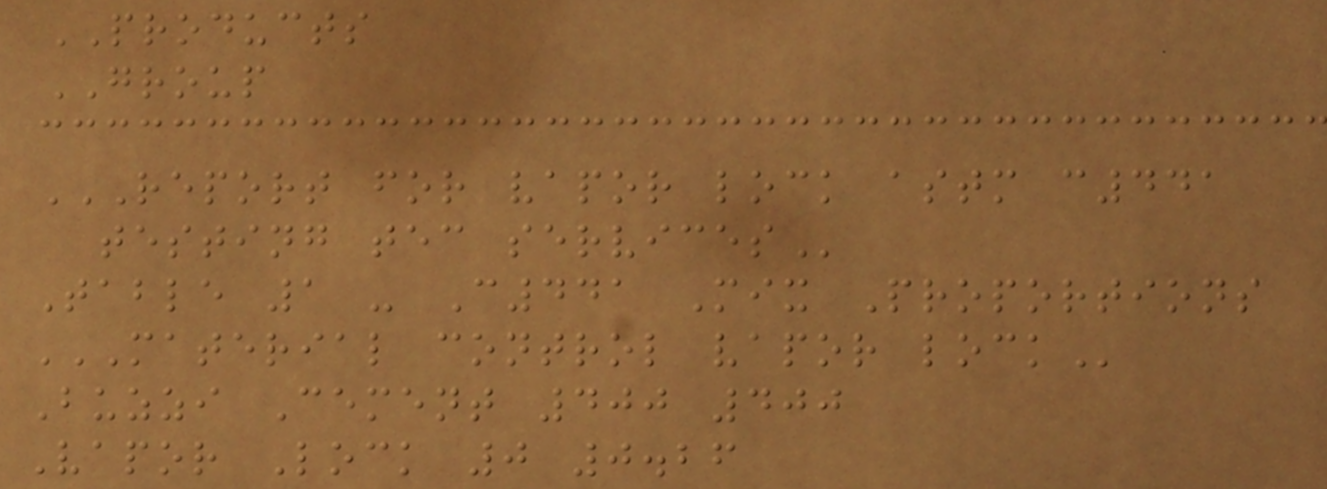PRODUCTS
GROUP
REPORT FOR VAPOR LOCK ASTM C441
TESTING TEC SERVICES
Table 1 - C441 Mix Proportions
MATERIAL CONTROL VAPOR LOCK
Buzzi Cement 400 400
Vapor Lock 0 0.26
